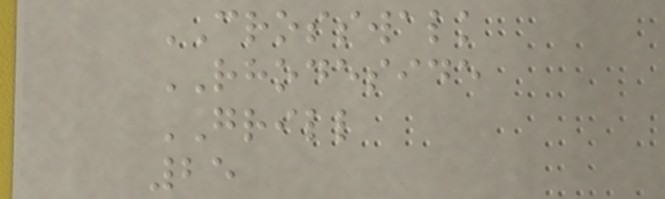CROSSWALK
RHODESIDE
GRILL
25
